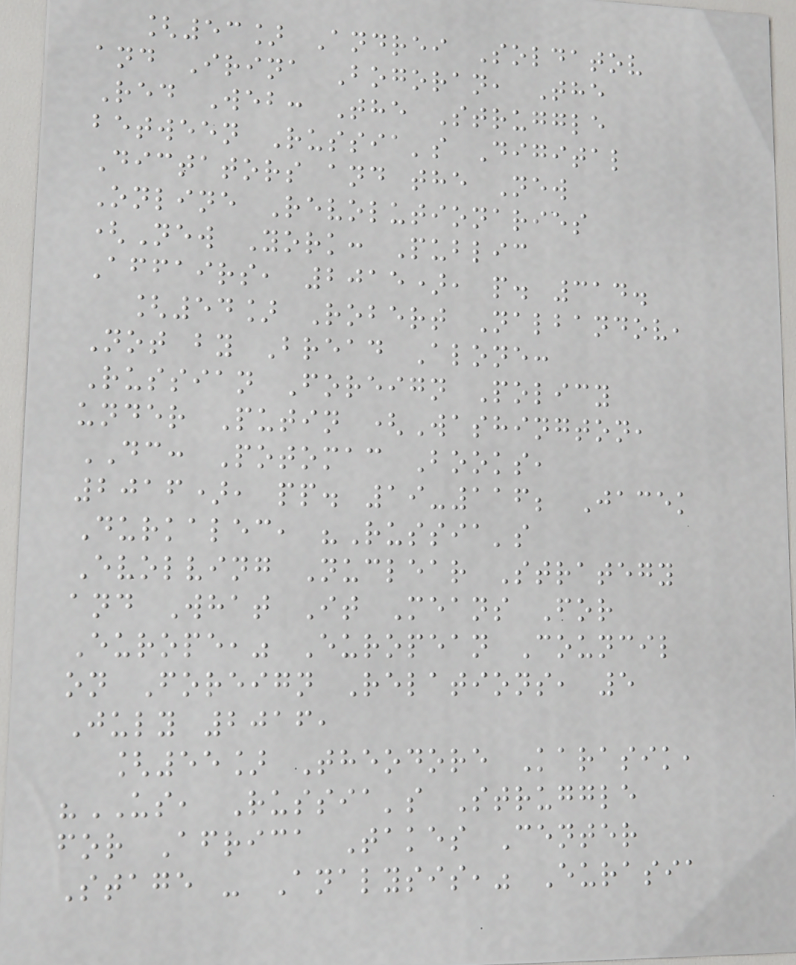[53] Andrei Soldatov
and Irina Bogoran, The
Red Web: The Struggle
between Russia's Digital
Dictators and the New
Online Revolutionaries
(New York: Public
Affairs, 2015), p. 314.
[54] Robert Nalbandov,
Not by Bread Alone:
Russian Foreign Policy
under Putin (Washington,
DC: Potomac Books,
2016), pp. 19-116; Jacek
Durkalec, "Russia's
Evolving Nuclear Strategy
and What It Means For
Europe," European Council
on Foreign Relations, 5
July 2016,
[55] Theodore Karasik,
"US, Russia's Struggle
for Africa Takes Center
Stage - Analysis," Eurasia
